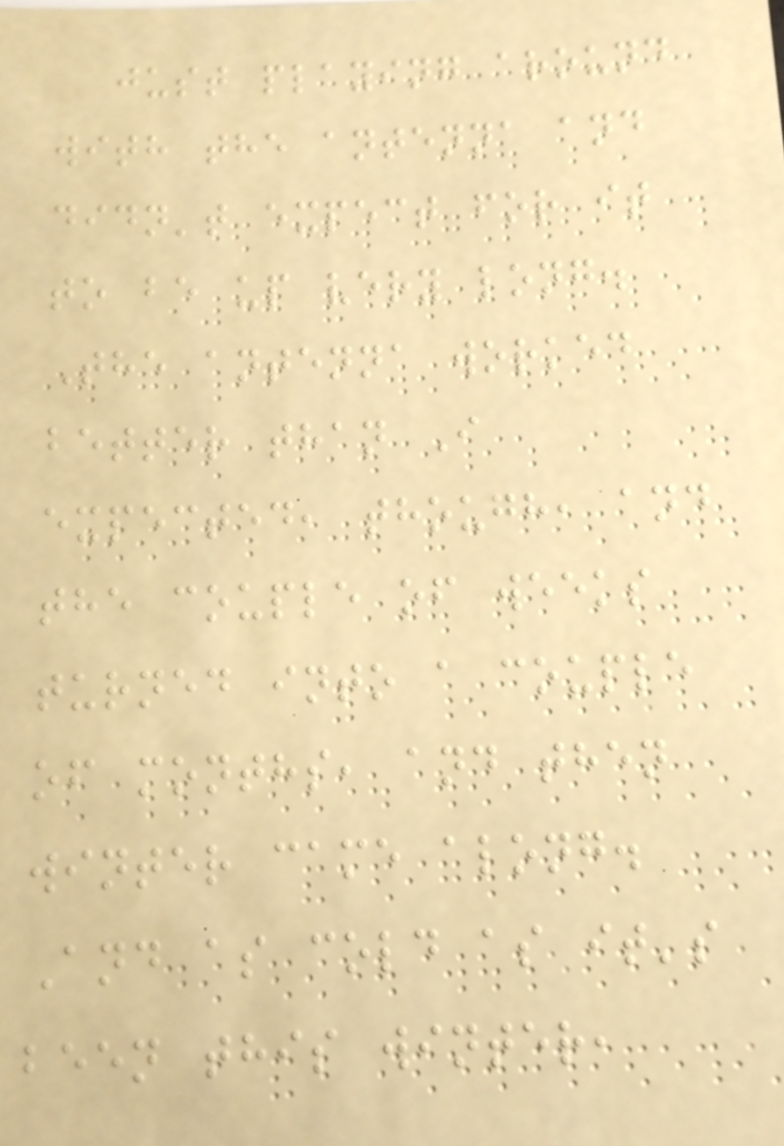just playing around
with the antenna and
didn't expect for it
to be up very long.
The antenna worked
better than I
expected, though, and
the couple of weeks
turned into a couple
of months, and then
winter came along.
And as cold as it's
been this winter,
